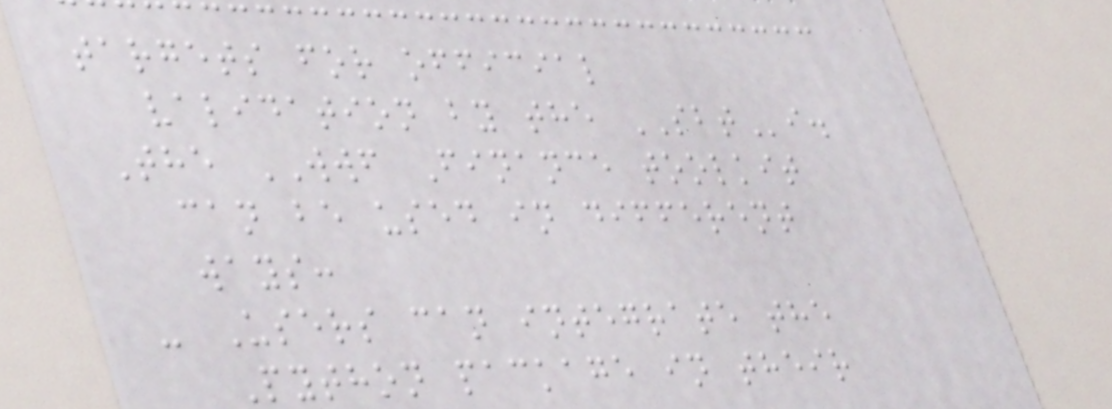targets for official
validation by the SBTi.
The WWF Finance toolkit
can be used in different
ways:
- Users can integrate the
Python package in their
